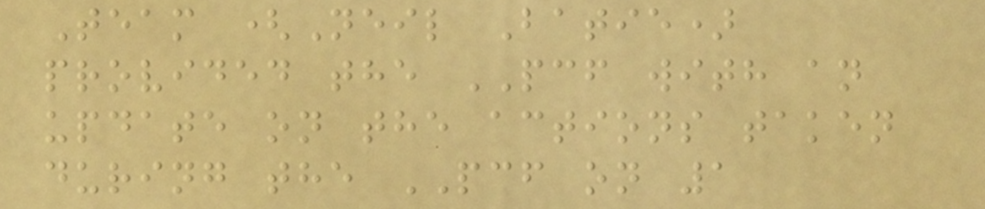Team (Neil Batie)
provided the PCF with an
update on the actions taken
during the PCF on 1
